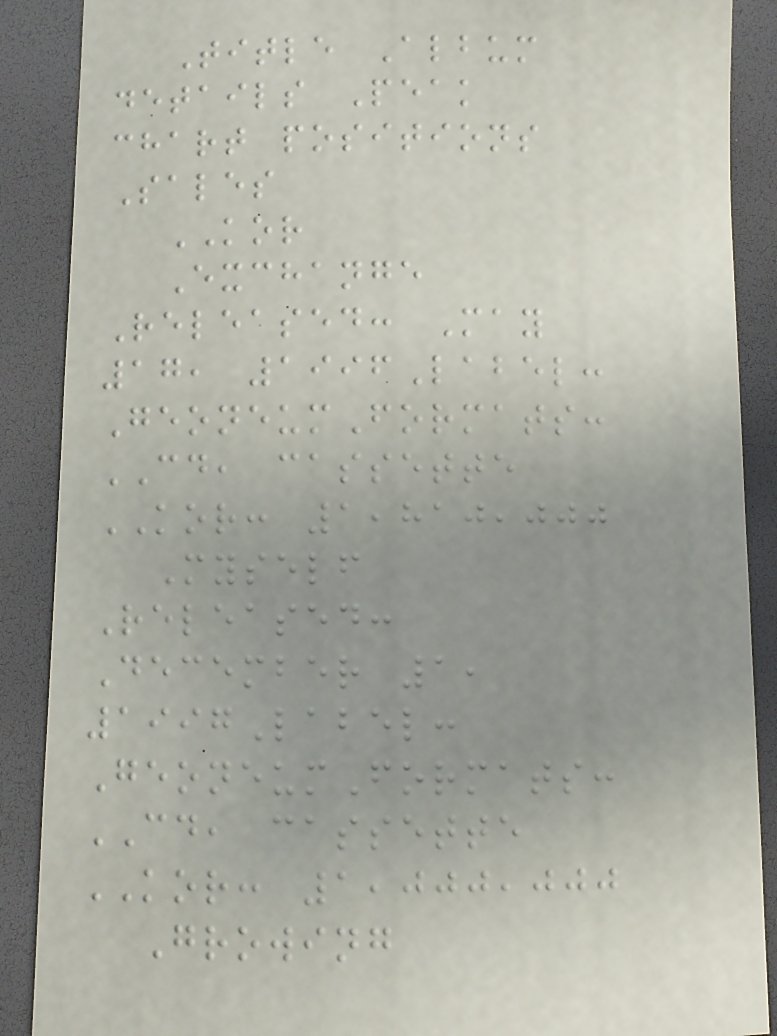Title Album
details Peak
chart positions
Sales
KOR
Exchange
Released: May
17, 1996Label:
GeoneumFormats:
CD, cassette
KOR: 1,810,000
Myself
Released:
December 1,
1997Label:
GeoneumFormats:
CD, cassette
KOR: 1,000,000
Growing
